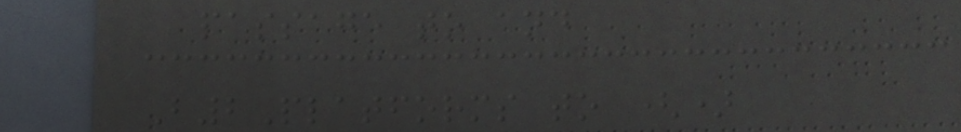passage to and
B2Platforms to ()
